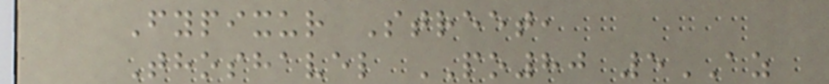Fypixur Street,
Thoshavel PO80 5AZ
